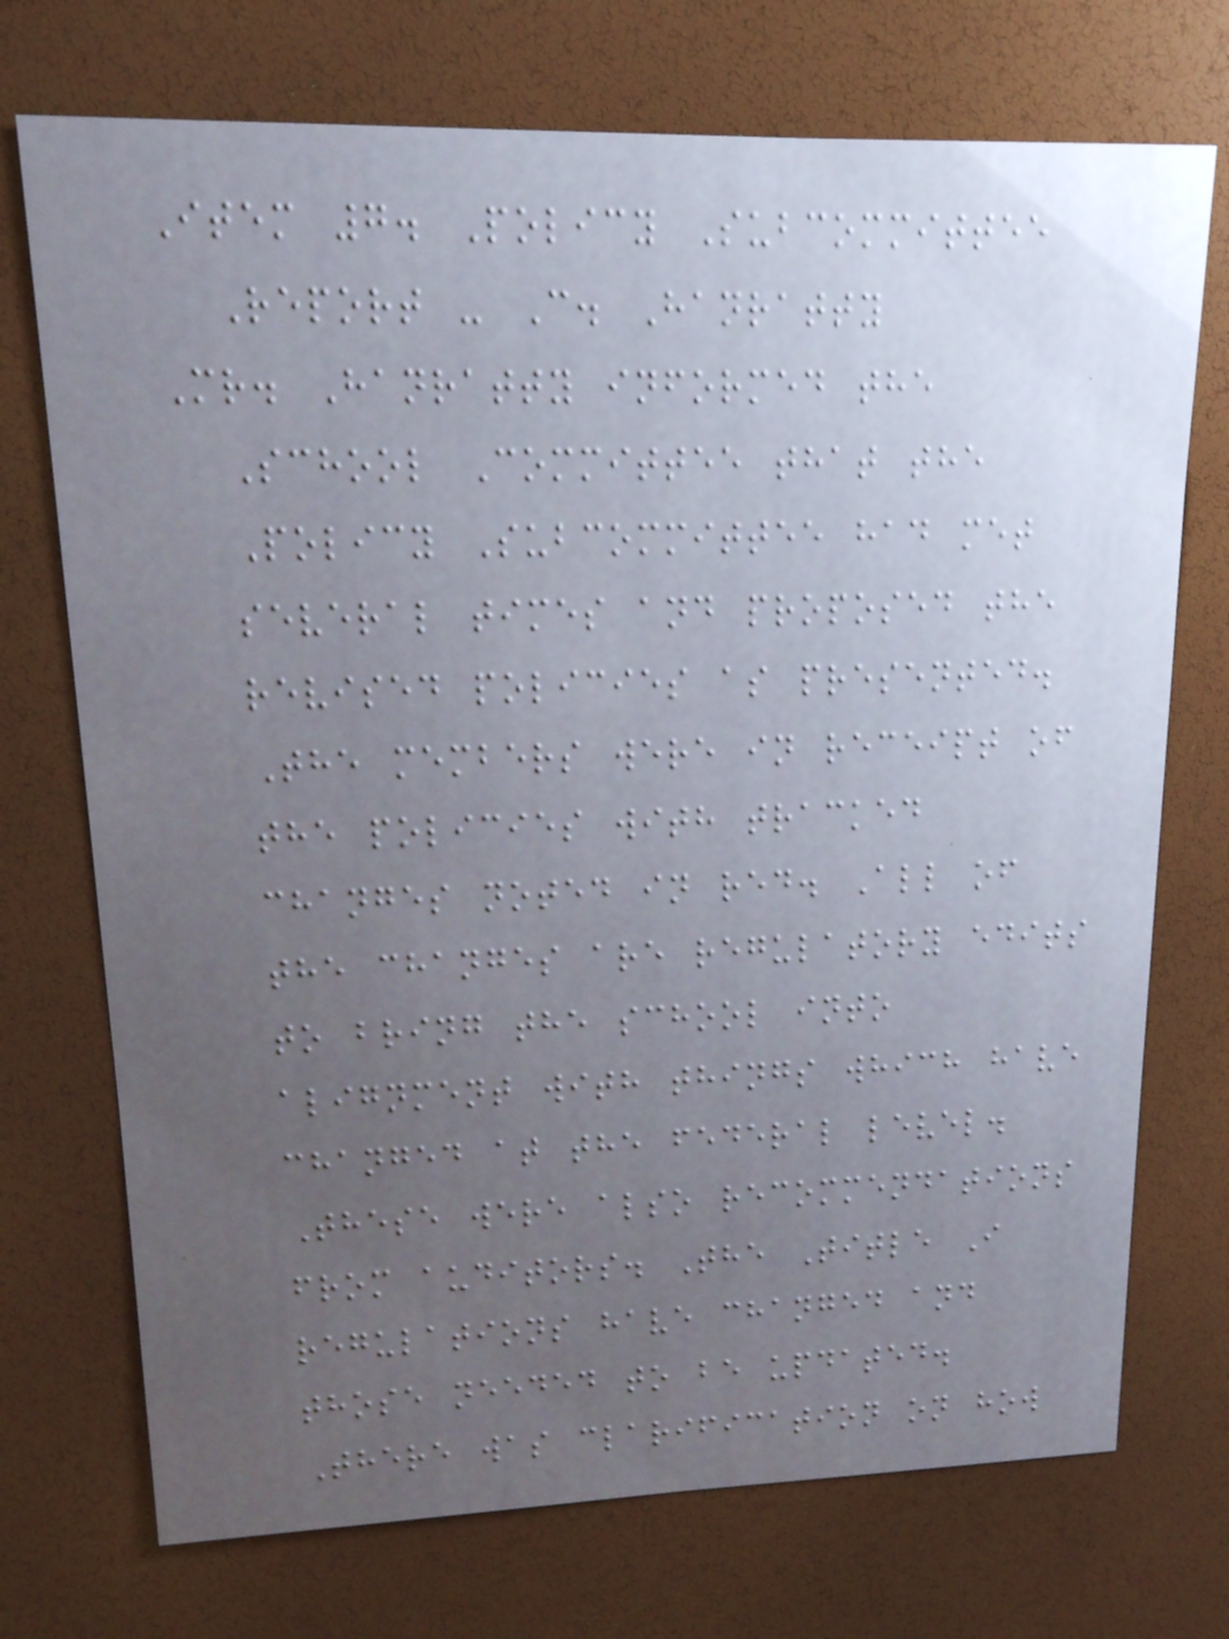Item 7. Policy Subcommittee
Report - C. Hanratty
Mr. Hanratty informed the
School Committee that the
Policy Subcommittee had met
several times and proposed the
revised policies as presented.
The members were in receipt of
the policies with tracked
changes noted in red. All of
the changes are regulatory edits
to bring the school into
alignment with things which have
changed at the federal level.
These were also recommendations
from auditors. The Title I
regulations have changed and
those needed to be updated.
There was clarification on how
